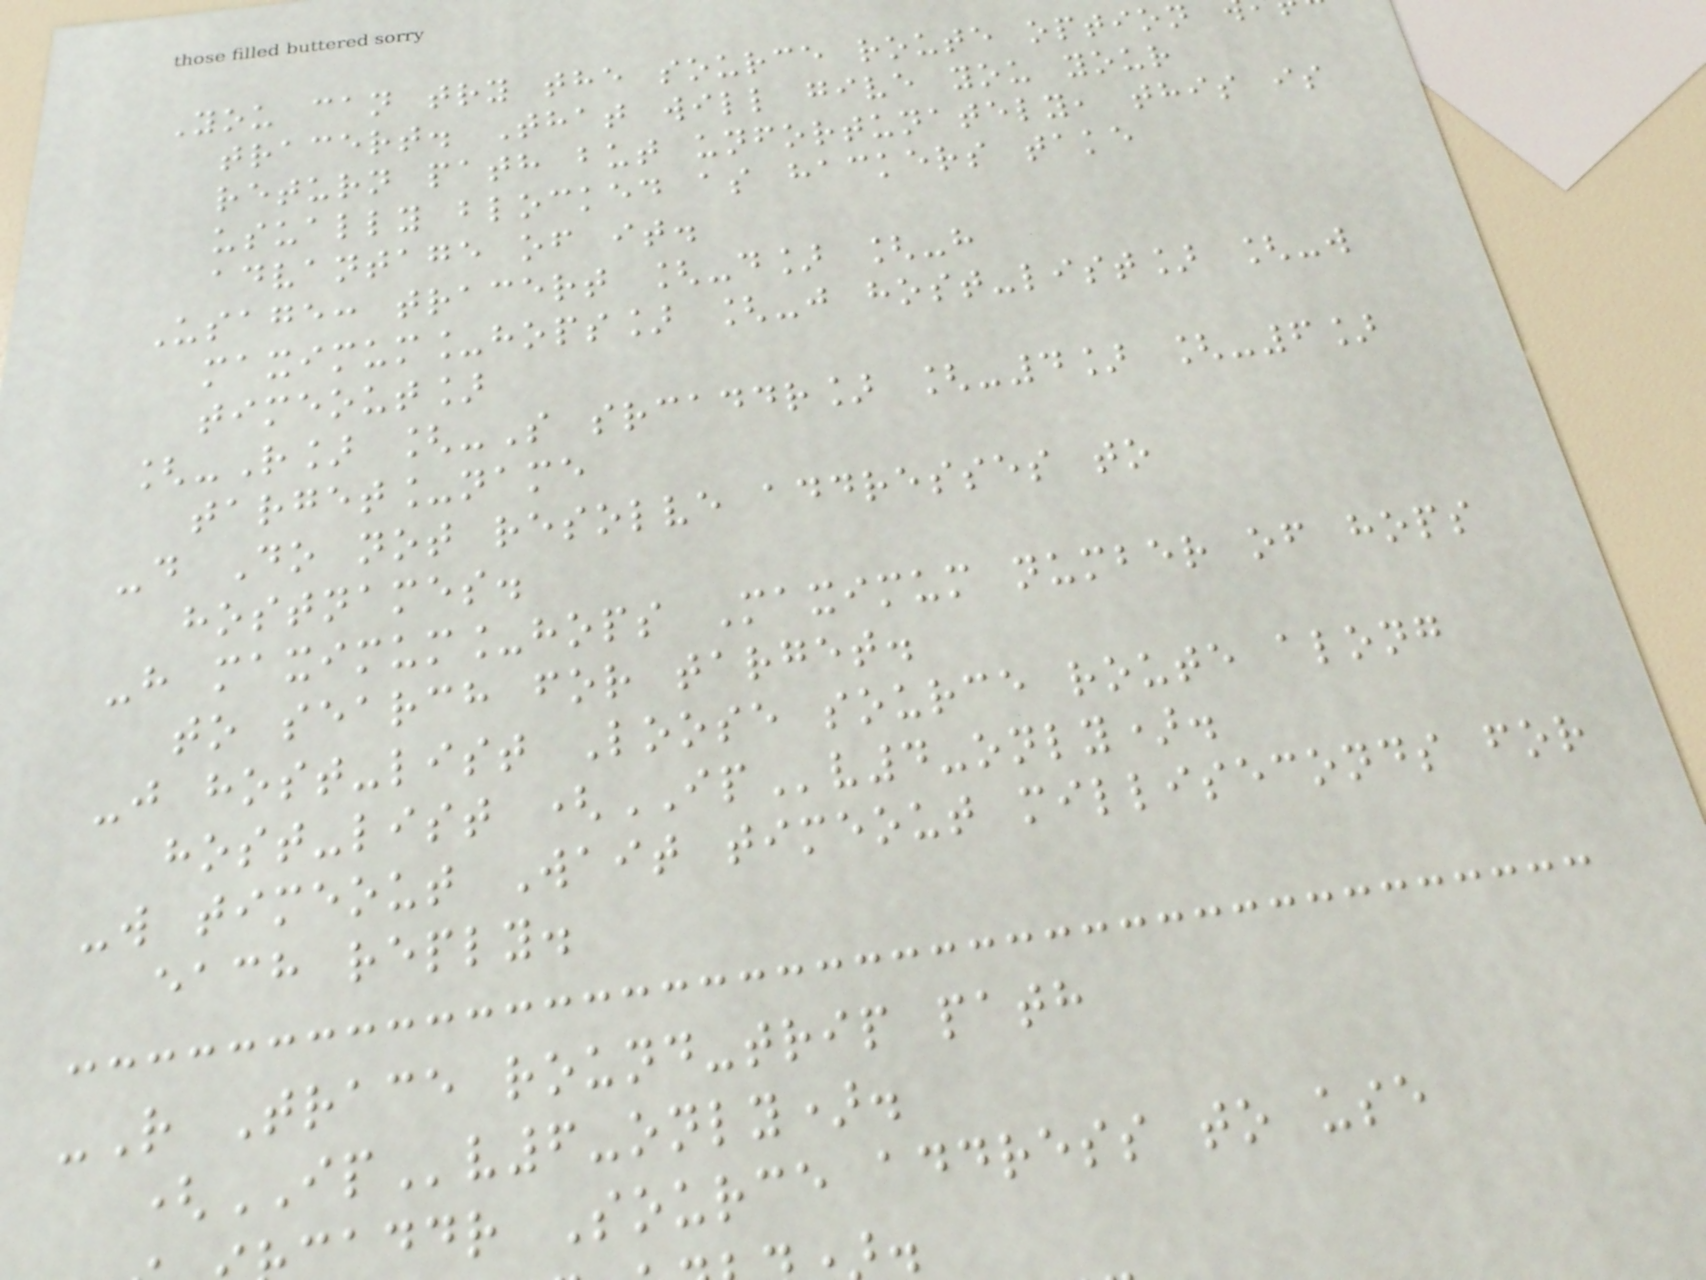You can try the source route option
tracert. That will give you your
return path but unfortunately, this is
usually blocked as hackers take
advantage of it.
Usage: tracert [-d] [-h
maximum_hops] [-j host-list] [-w
timeout]
[-R] [-S srcaddr] [-4] [-6]
target_name
-d Do not resolve addresses to
hostnames.
-h maximum_hops Maximum number of hops
to search for target.
-j host-list Loose source route along
host-list (IPv4-only).
-w timeout Wait timeout milliseconds for
each reply.
-R Trace round-trip path
(IPv6-only).
addr Source address to use
